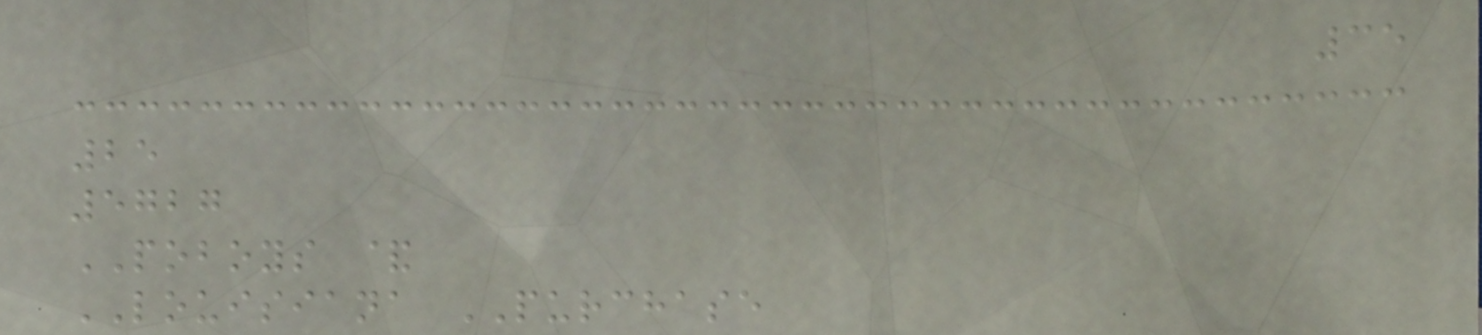35
25
5727
POBOYS &
LOUISIANA PURCHASE
